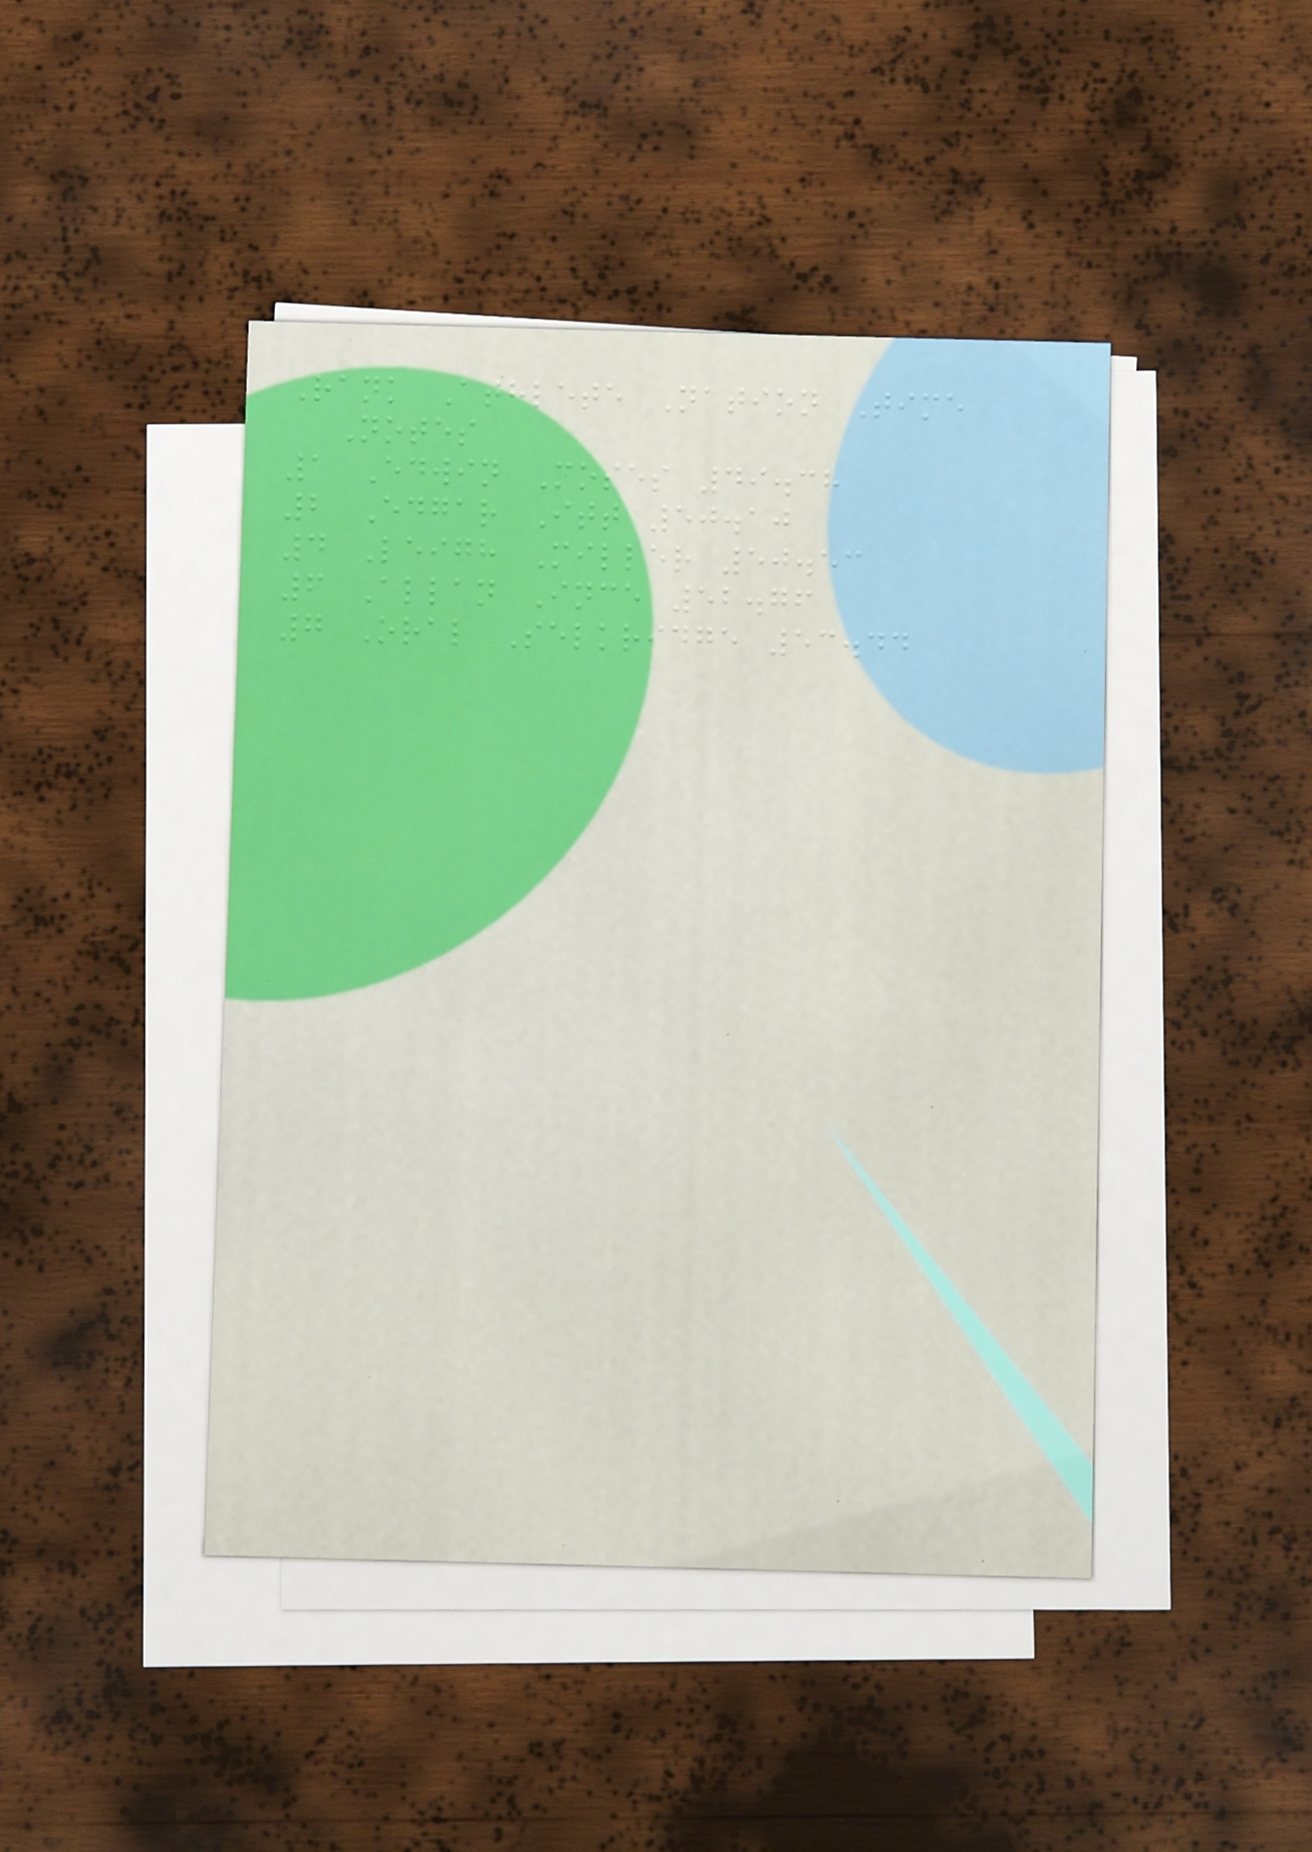Rank Athlete Nation Time
Notes
1 Edwin Moses 49.38
2 Edgar Itt 50.10
4 Leigh Miller 50.53
6 Allan Ince 52.76
7 Oral Selkridge 53.44
